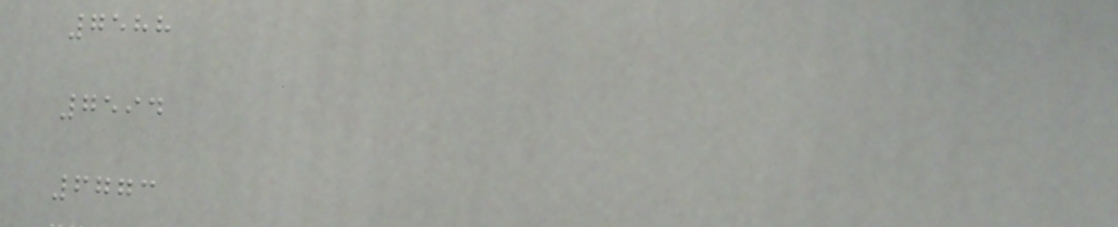7588
7594
6773
